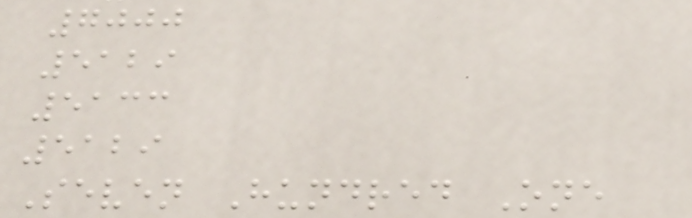7000
5129
5133
5129
Seven Hundred One
